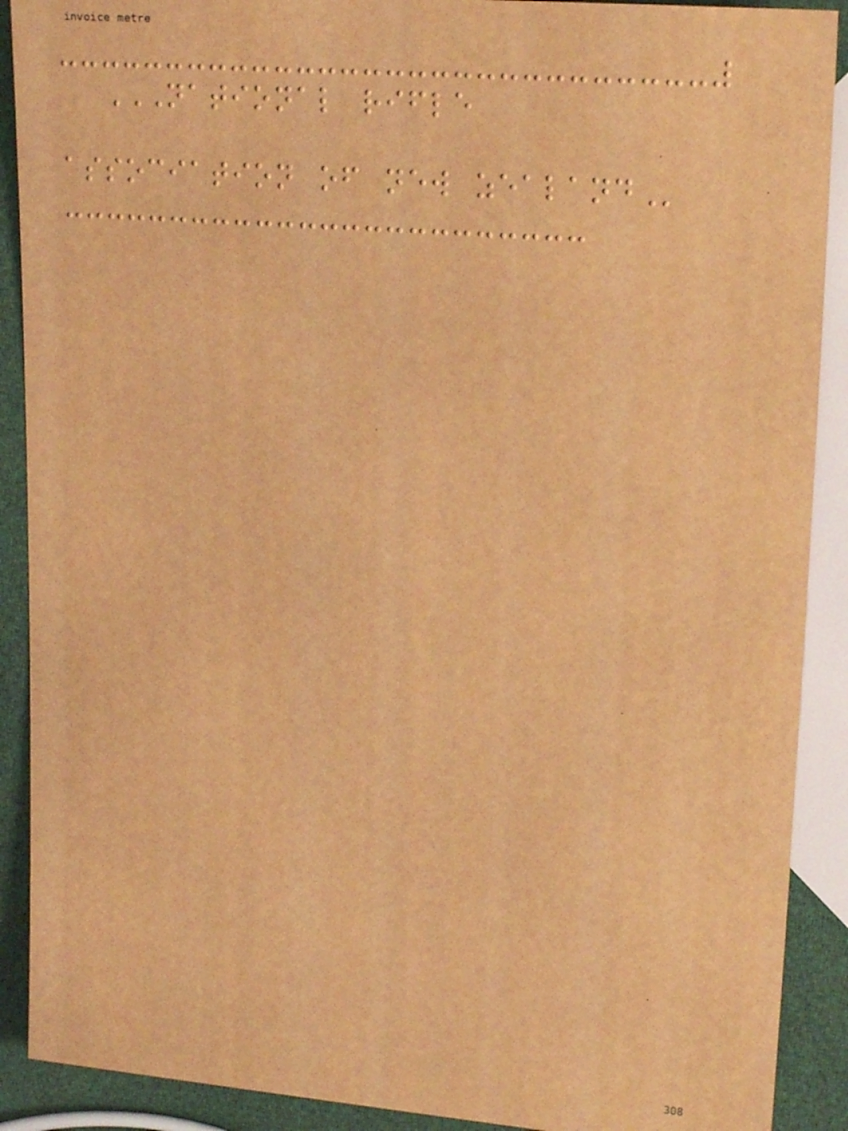NATIONAL RIFLE
ASSOCIATION OF NEW ZEALAND
